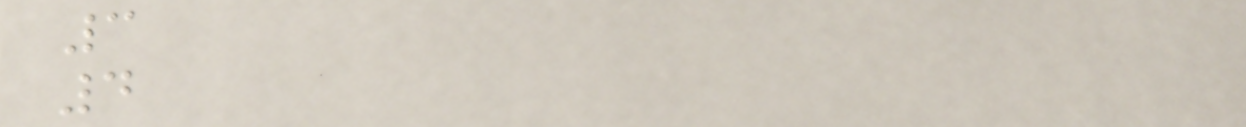3
4
